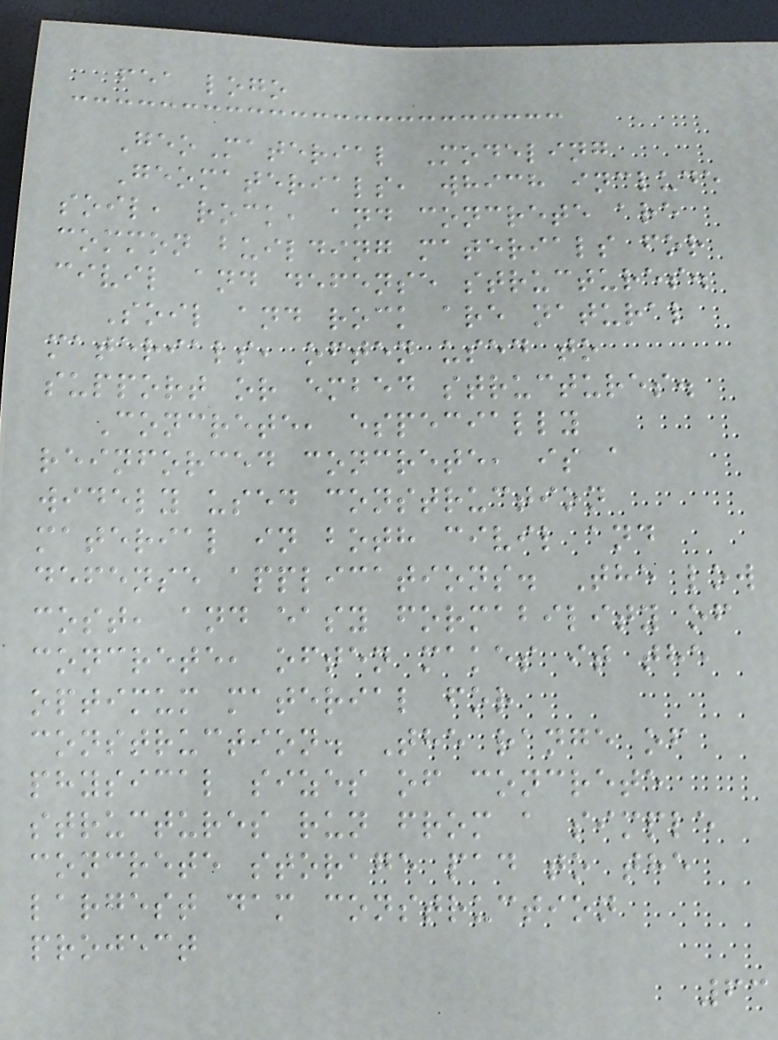fea logo
GeoMaterial Modeling
Geomaterials, which include
soil, rock, and concrete are
common building materials for
civil and defense structures.
Soil and rock are natural
materials, often used to
support or embed structures.
Concrete, especially
reinforced concrete, is a
widely used construction
material in both civil and
defense applications. The low
cost, and easy formability of
concrete, often makes it the
optimum material for
construction. The range of
physical sizes of concrete
structures run from a simple
concrete storage pad to the
largest dam construction
project
63
